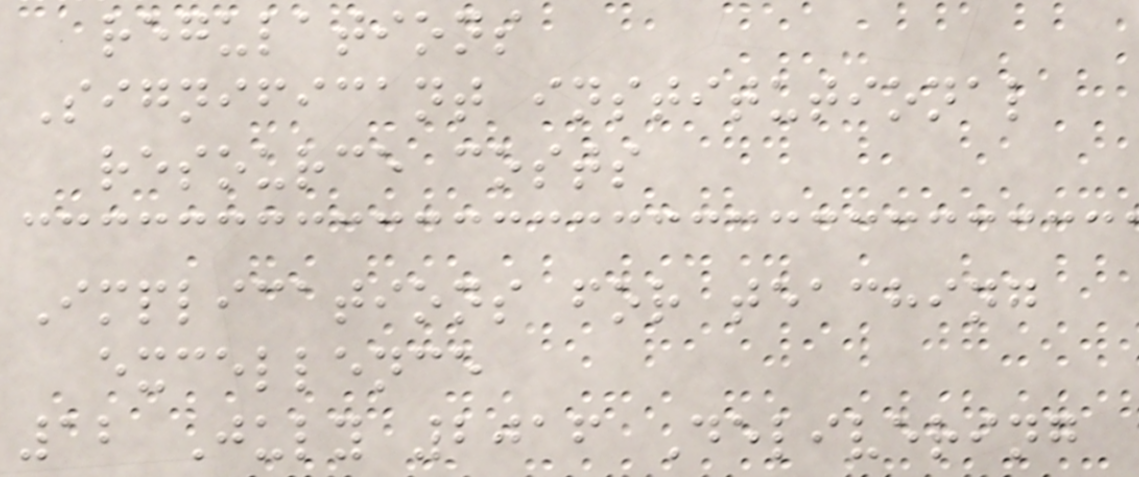regulations
Significant institutional
resource costs
Implications for teaching
excellence
12 July 2016 Delivering
